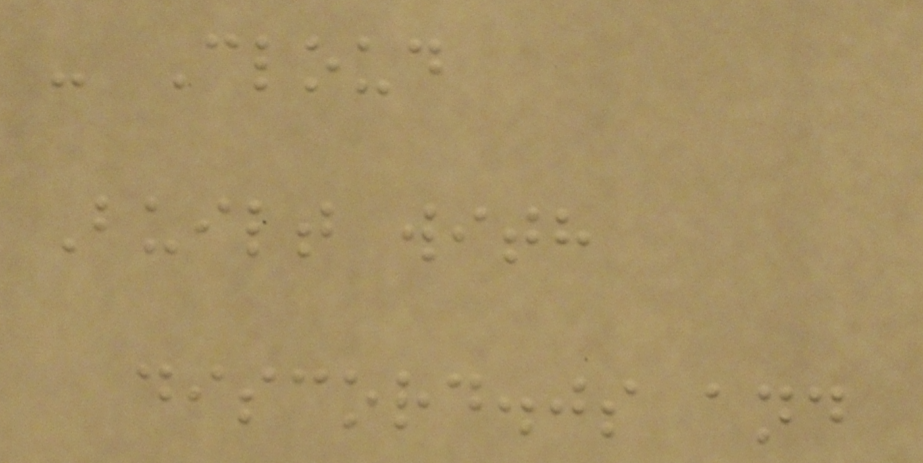- Cloud
Built with
discord.js and
